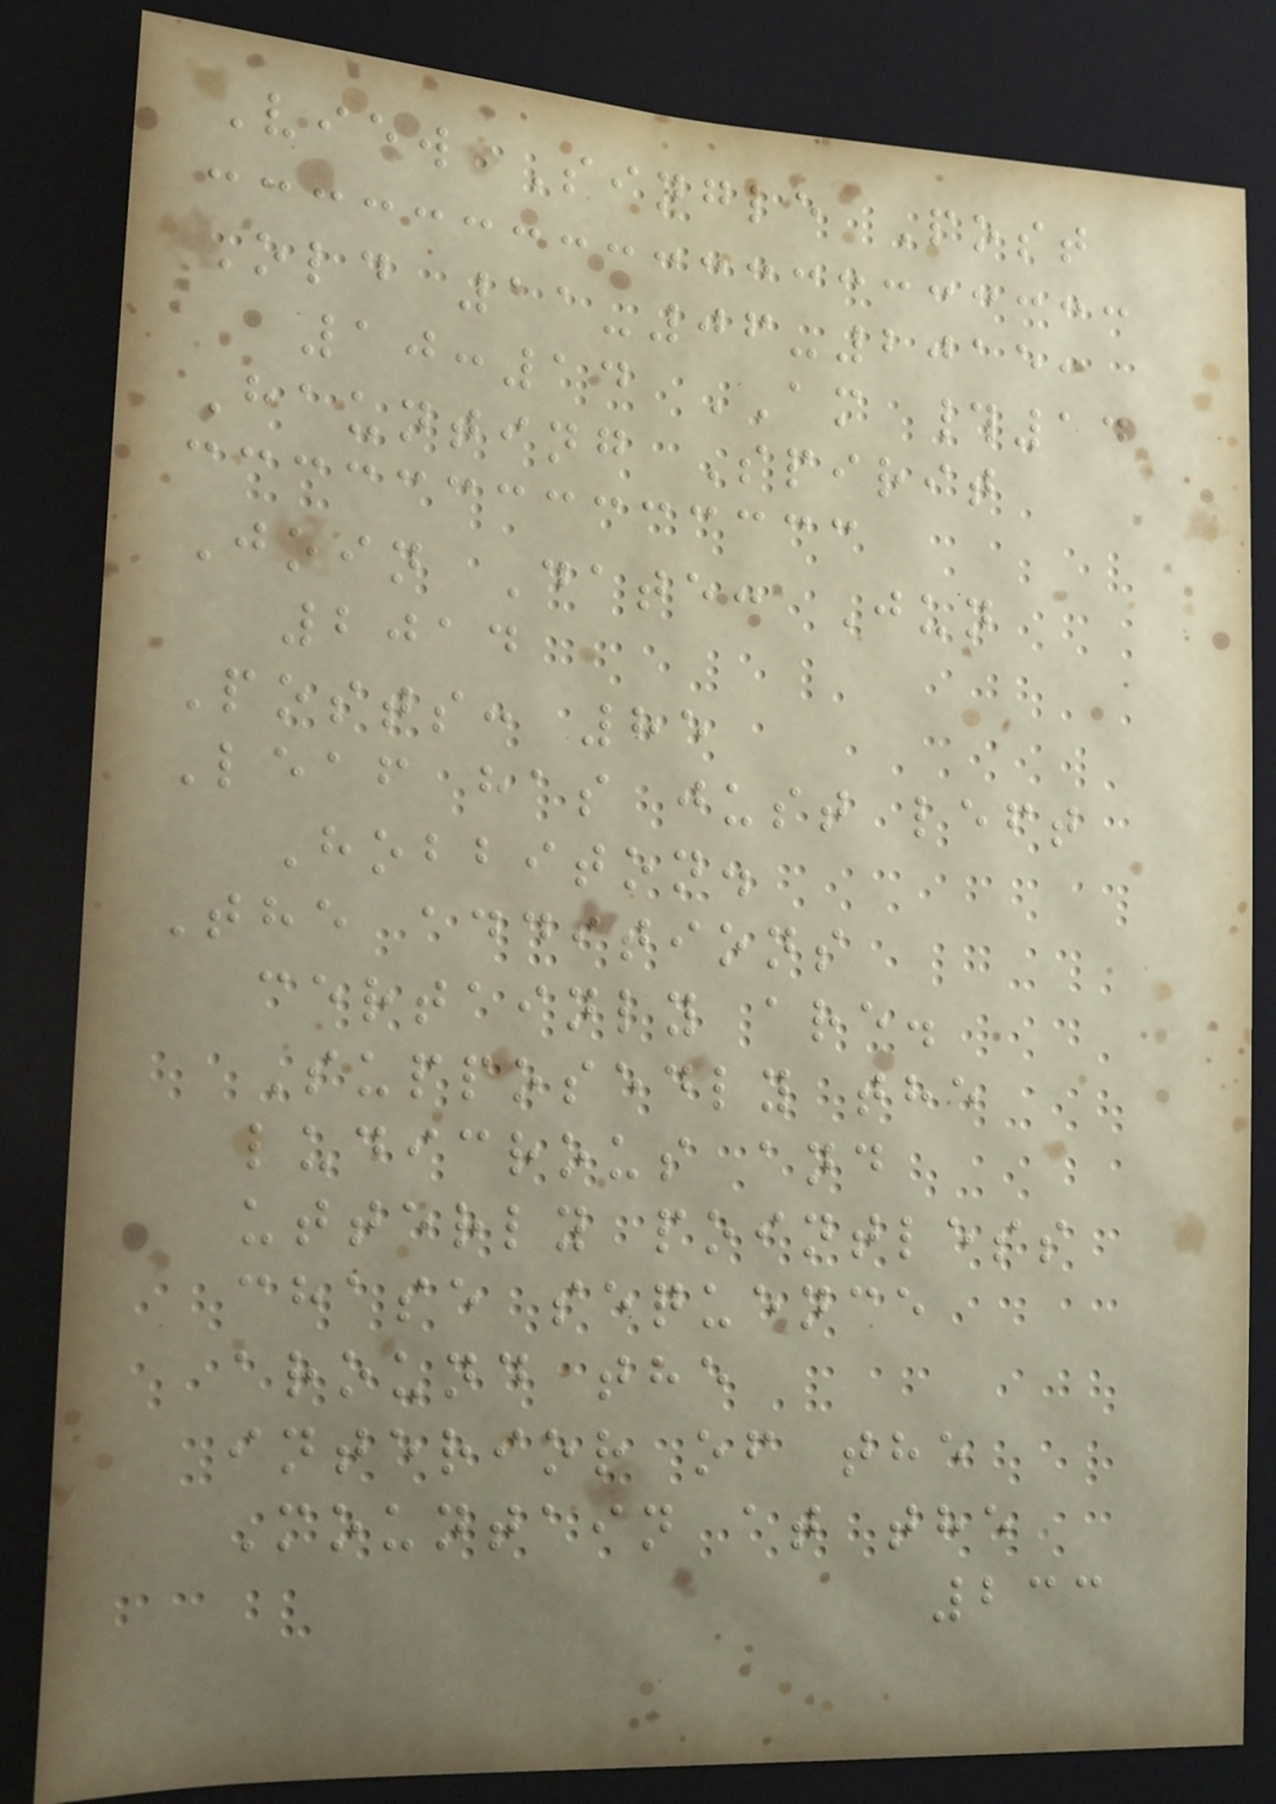View Single Post
Old 11-06-2015,
10:14 AM #14
Haunting Spirit
Join Date: Jun
2014
Posts: 85
Leaf has just left
Hobbiton.
The additions
certainly are.
Supposedly the
ludicrous and
utterly pointless
chase sequence
around the
interior of the
Mountain at the
233
